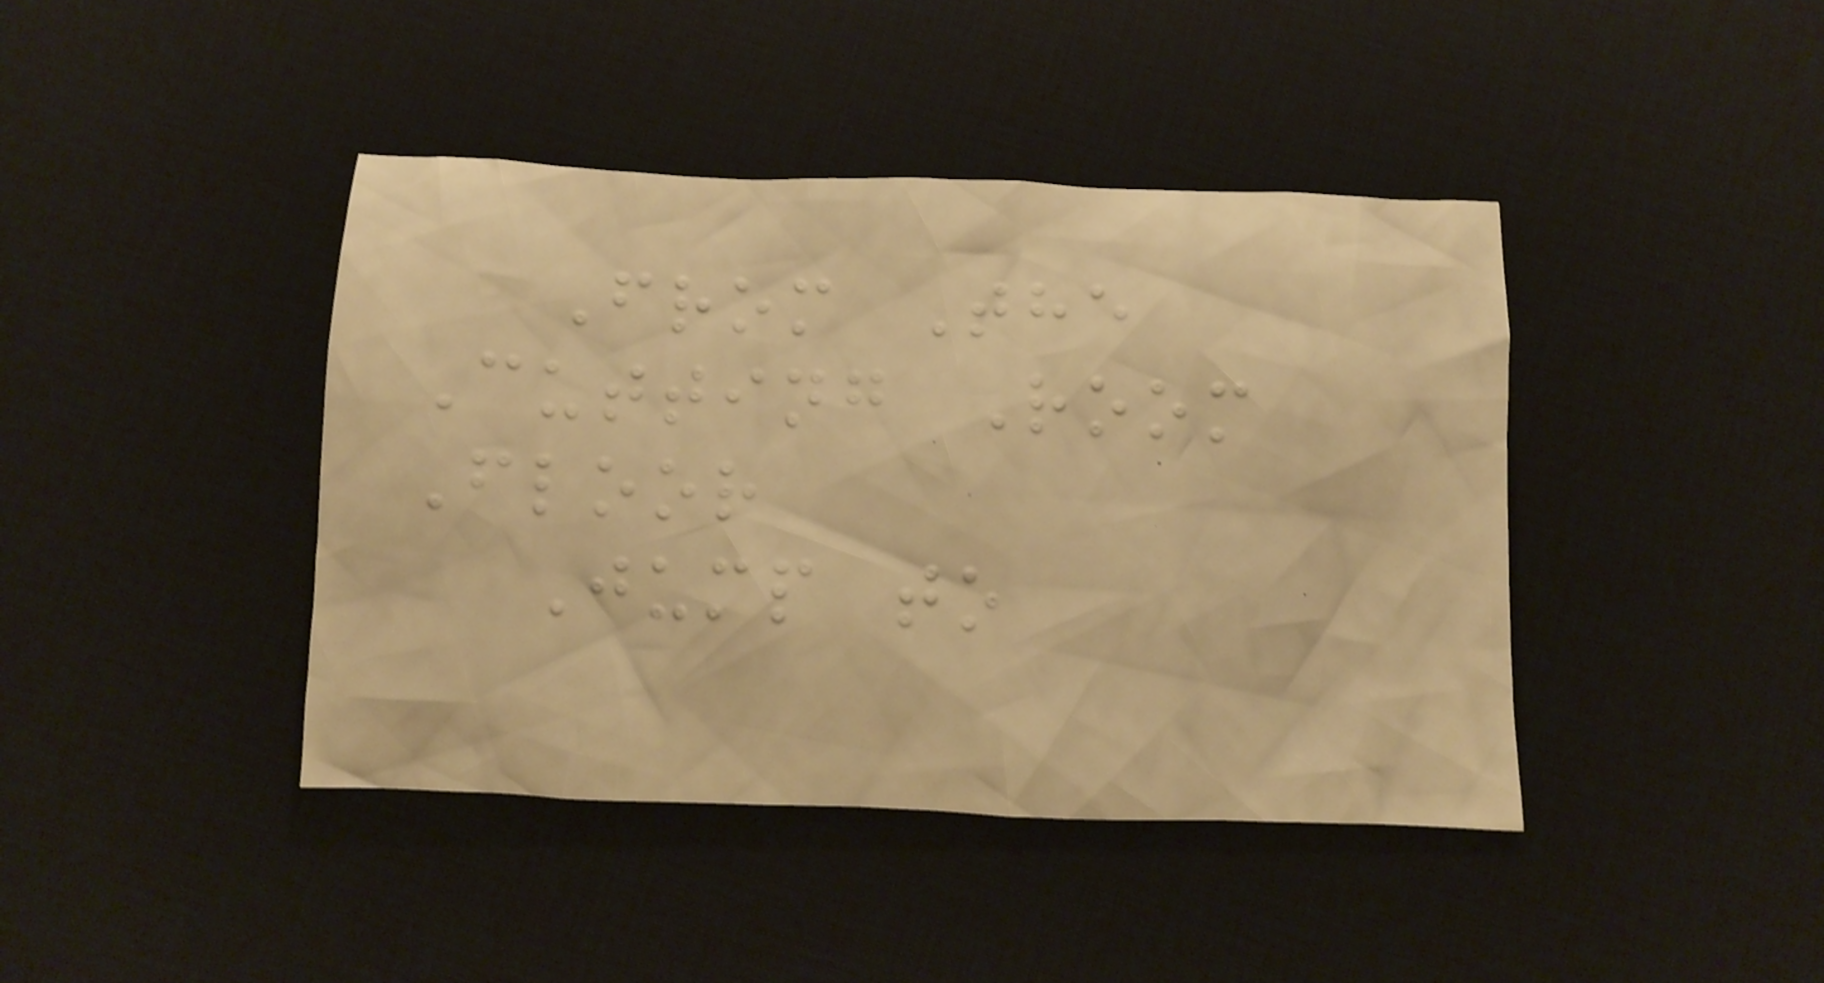From The
Cutting Room
Floor
Jump to
